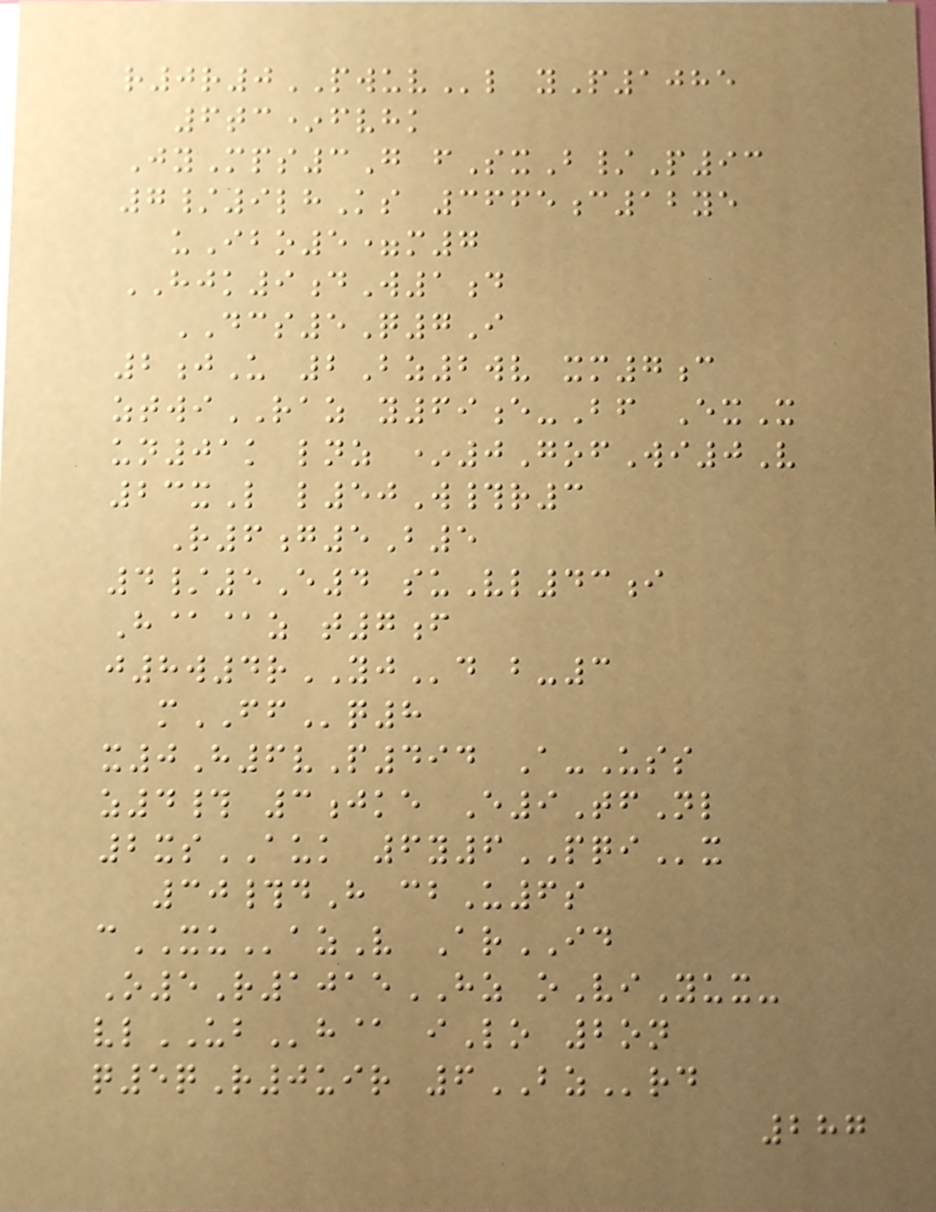r0r0PWUVl yP1085
6tc*fvhk
JyMps3G fSxB/P93
7/9lhKs 3665c12ye
uIbo5=m7
HJK9dW1d
DCS5Q7I
2jU 2Bz2wv xm7c
ztwiRAZ y69e-Bf ExX
un01k lnz *0GofWi0V
23xL l50W#r3
R6g5B5
4/5E4 suVl43i
H@@z t7f
j8w4rYJd b-3
mFFq8
x0H6vP494 A-Uss
z4# 3jke E9TfNl
2xsAUK 6y6PQIx
30#dH cbU6s
cXUazV ArID
O5R1015HZ oViYux-
vlUBh@ iLo 2on
q5qR0uir 6BZrd
287
